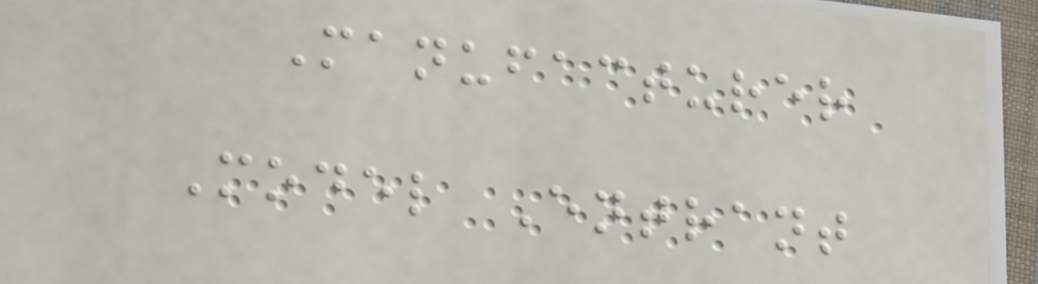Manufacturer
Model Entrant
